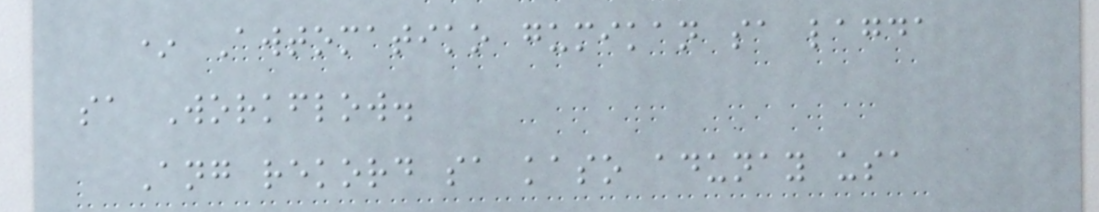* Awtomatiko gumikan sa lagda
sa Workflow.
Ang rekord sa kaso adunay usa
